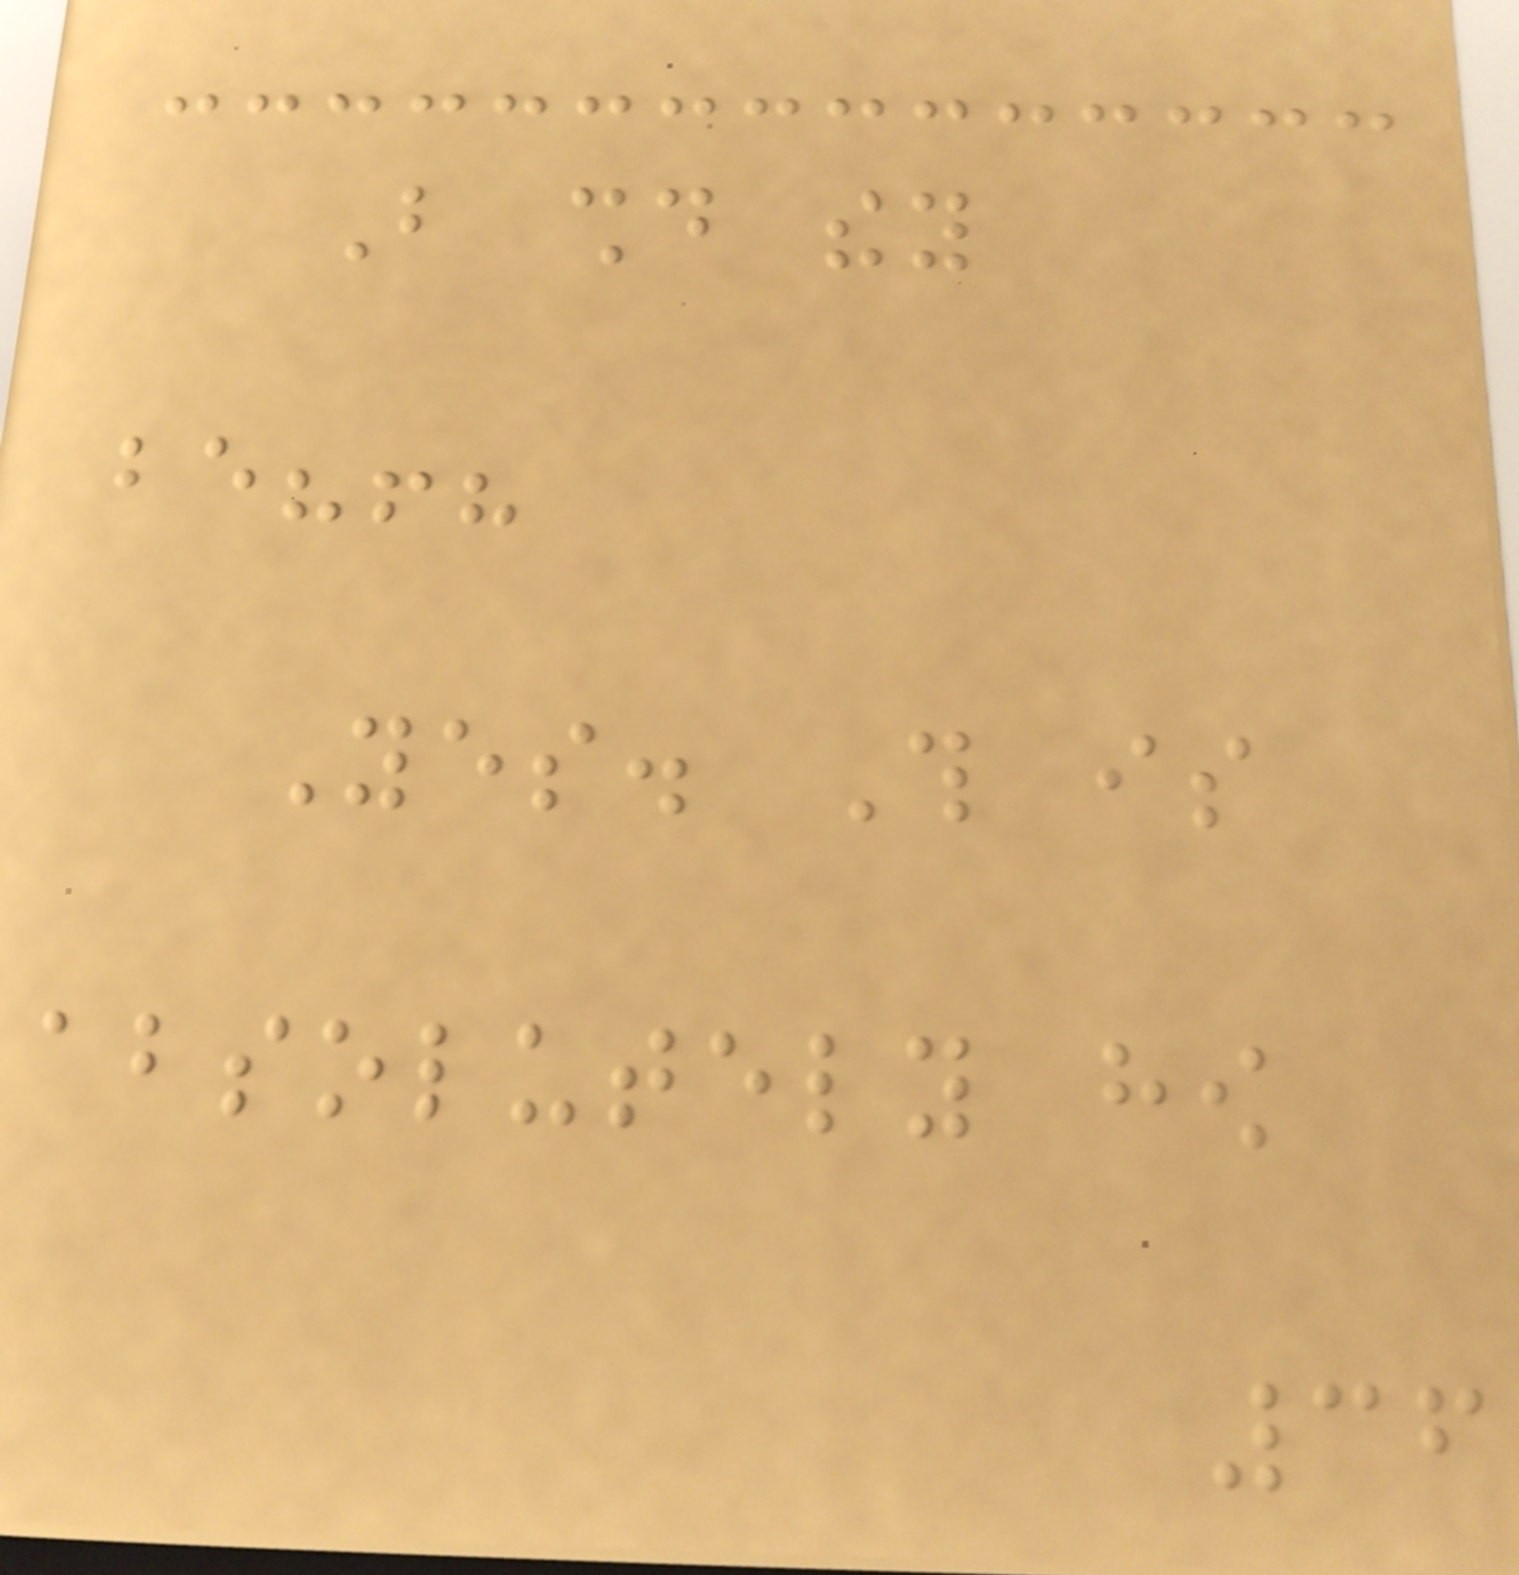But should they
be?!?
Yes. This is
absolutely how
36
